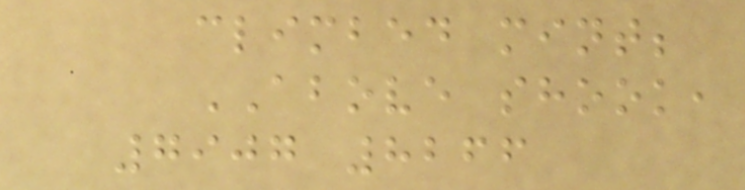climbed mint;
ABOVE shook,
7907 8266
